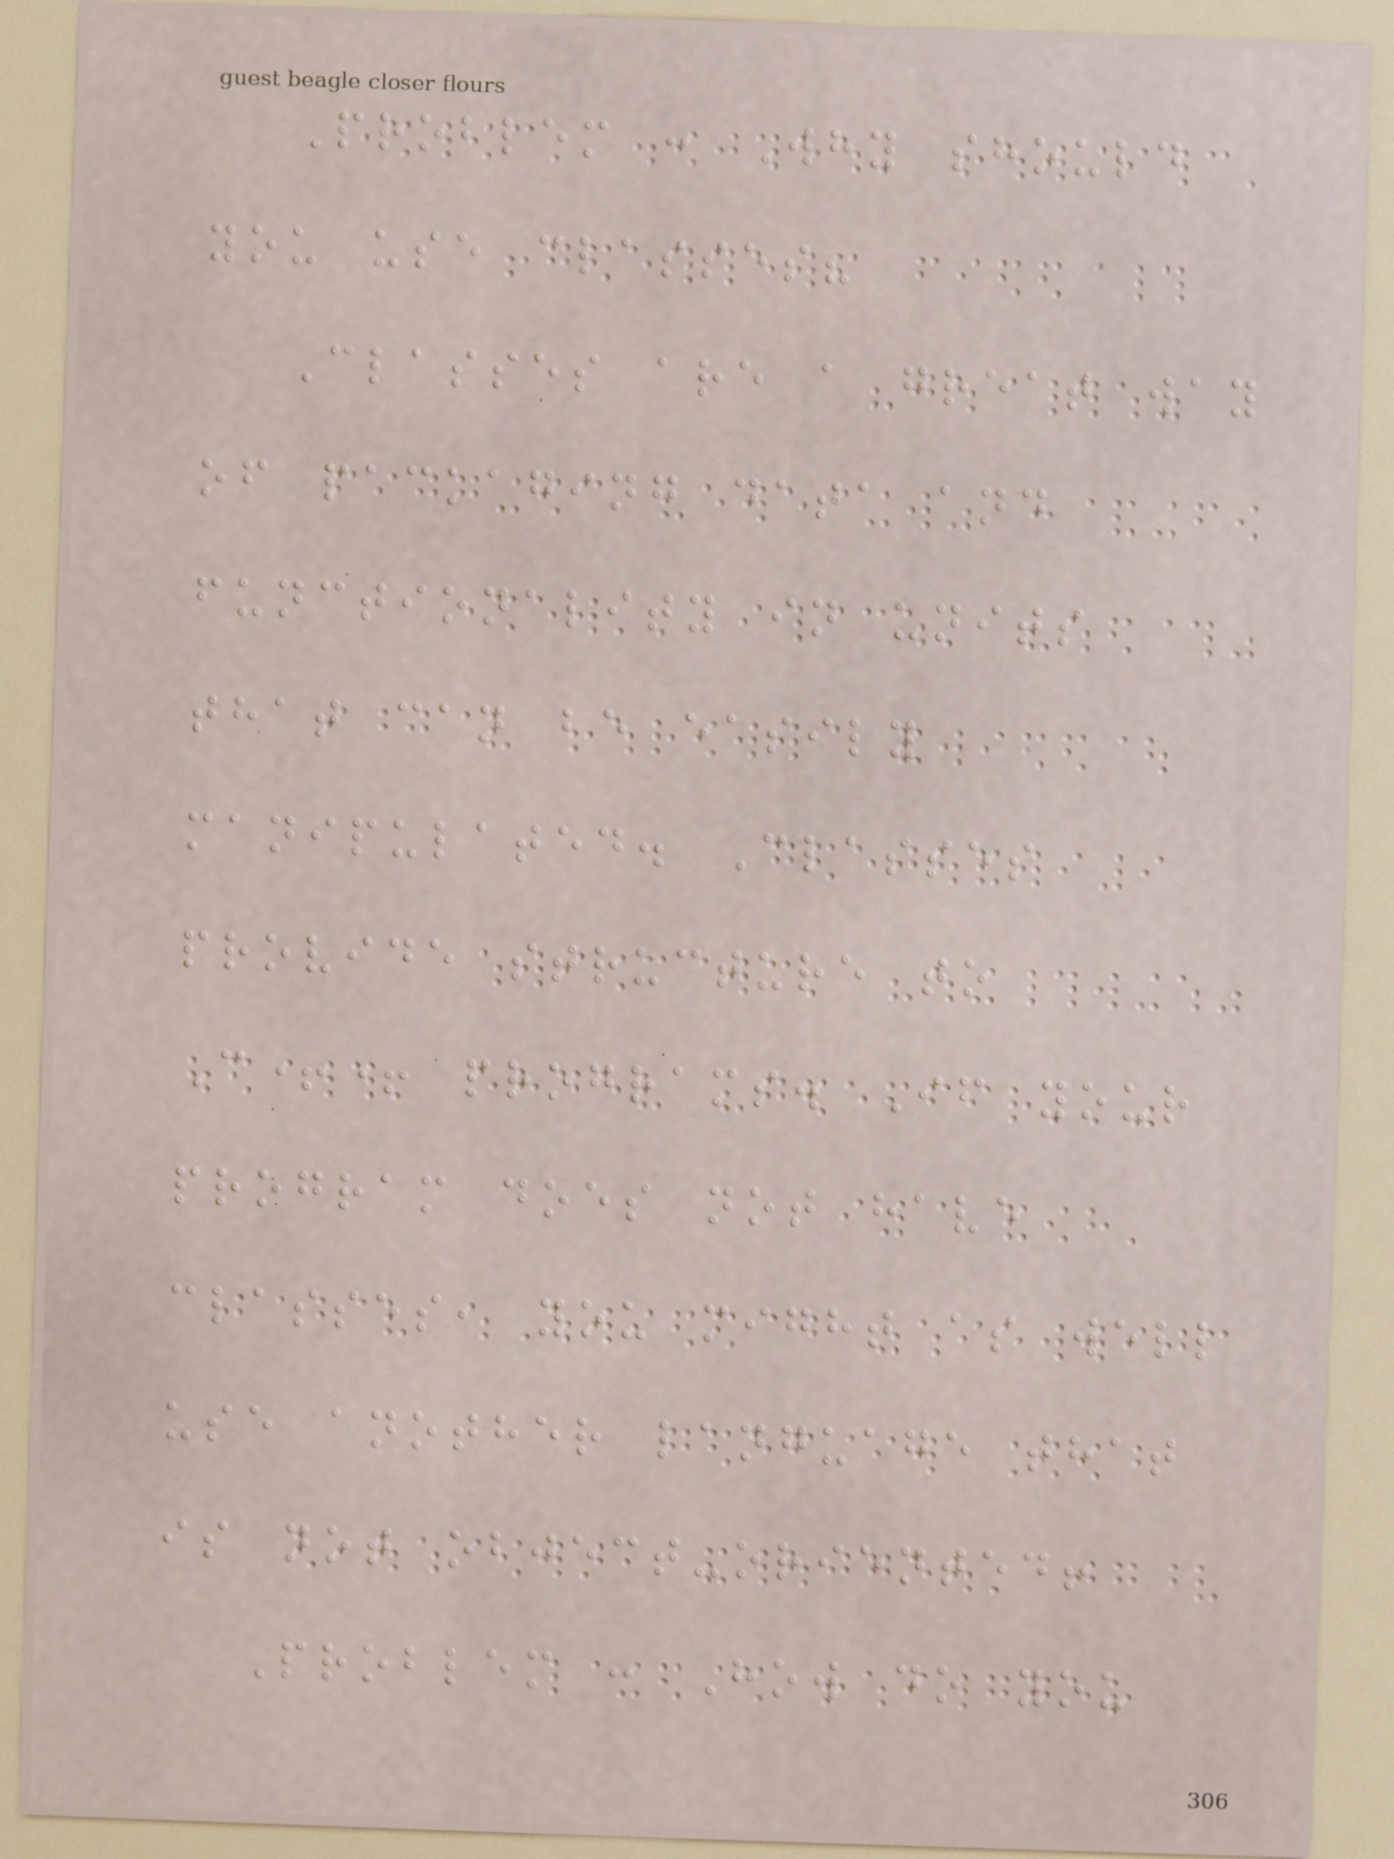Problem : Why should
you use classes?
Classes are a great way
of packaging data and
functionality in units
that can be easily
manipulated. Classes
provide structure to
C++ programs. If your
program does not have
classes, you might as well
use another language that
is not object-oriented!
Problem : How do you
